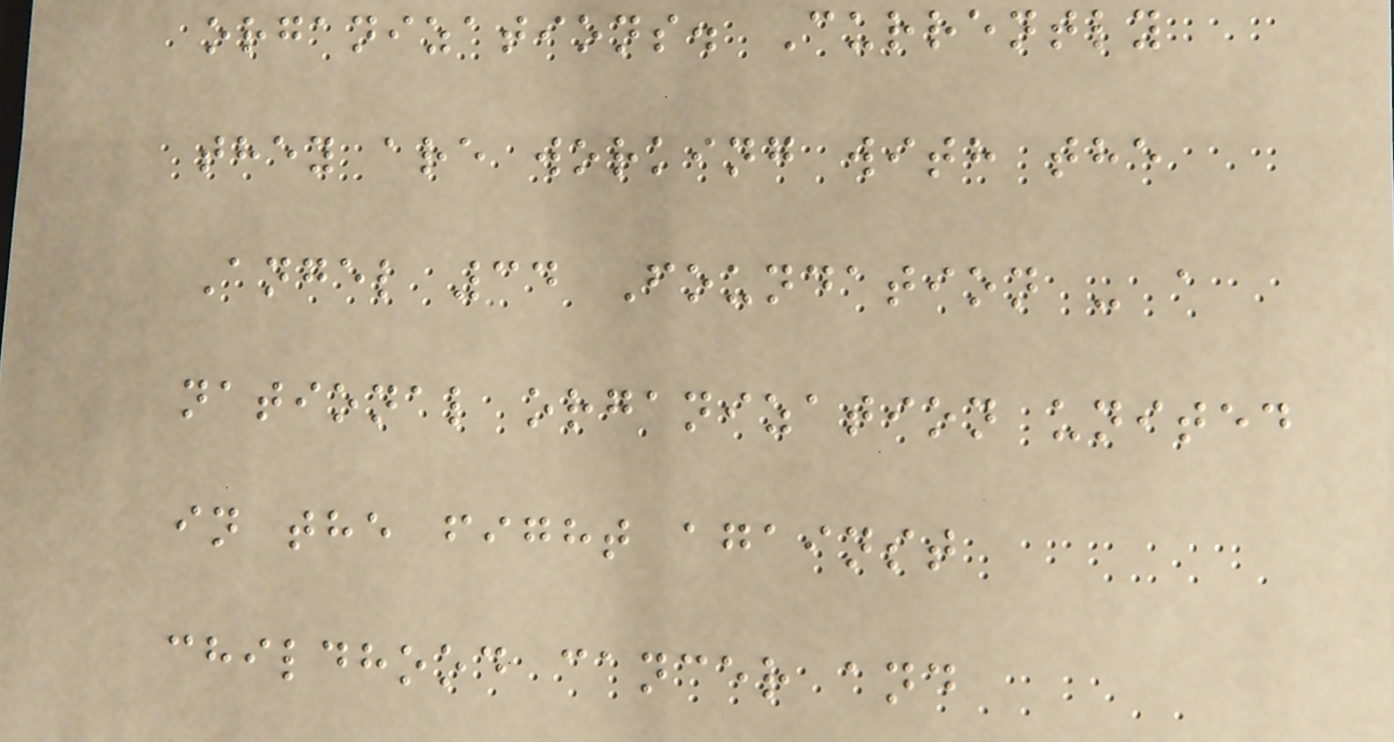organizations. Currently
they are working with the
Angel 34 Foundation - a
national organization united
in the fight against
childhood cancer and
